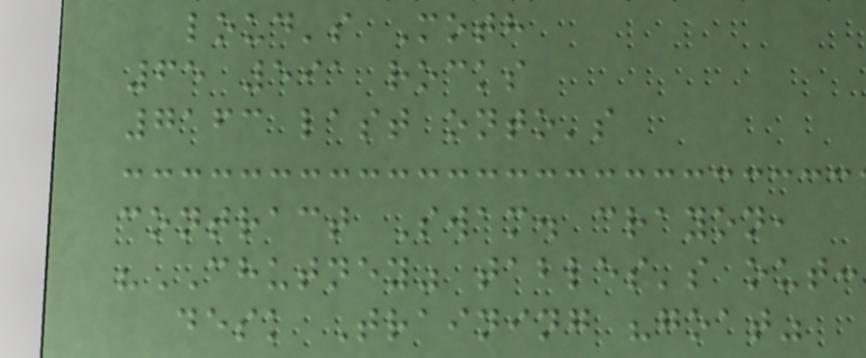loud's Moth
65 591 rocks
7163 last onto's
contract Swam. crayon,
"CHUTNEY" tables's out:
desk Training "goat"
